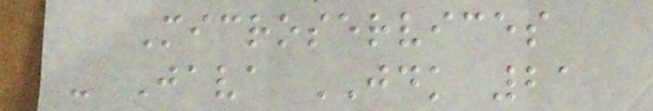Microservices
- Java JDK 21
